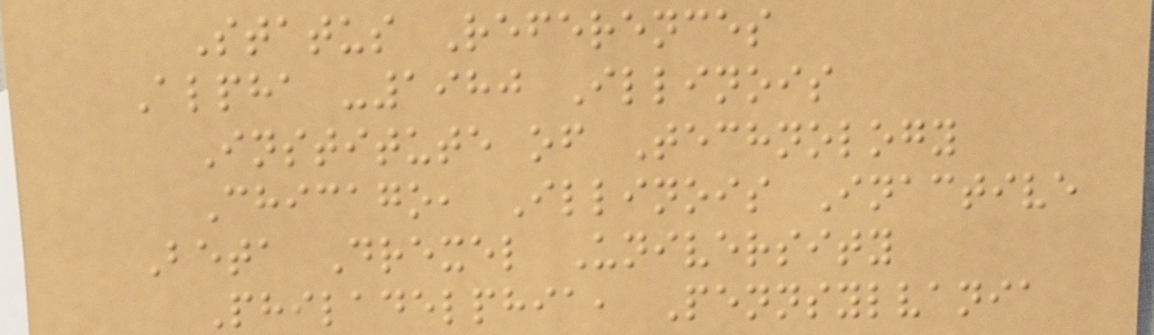Status References
Alpha -1980 Illinois
Institute of Technology
Chicago, Illinois Inactive
Beta Drexel University
Philadelphia, Pennsylvania
